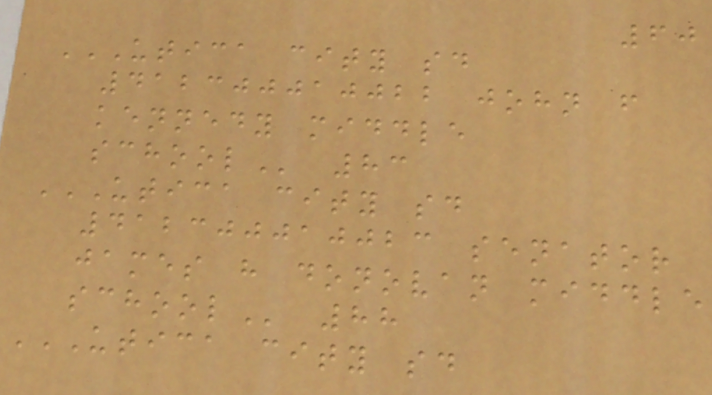60
UTICA CITY SD
412300010022 JOHN F
KENNEDY MIDDLE
SCHOOL 83
UTICA CITY SD
412300010023 SENATOR
JAMES H DONOVAN MIDDLE
SCHOOL 88
UTICA CITY SD
